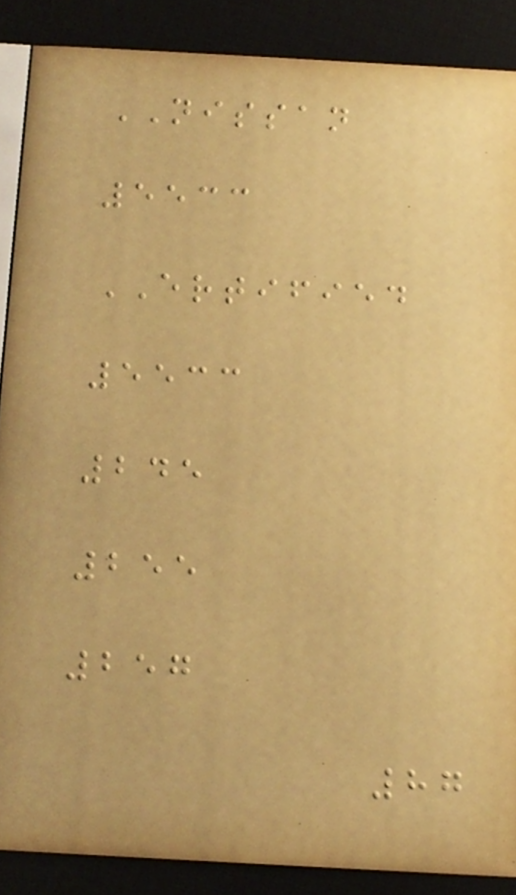NISSAN
5533
ERTIFIED
5533
245
255
257
87
